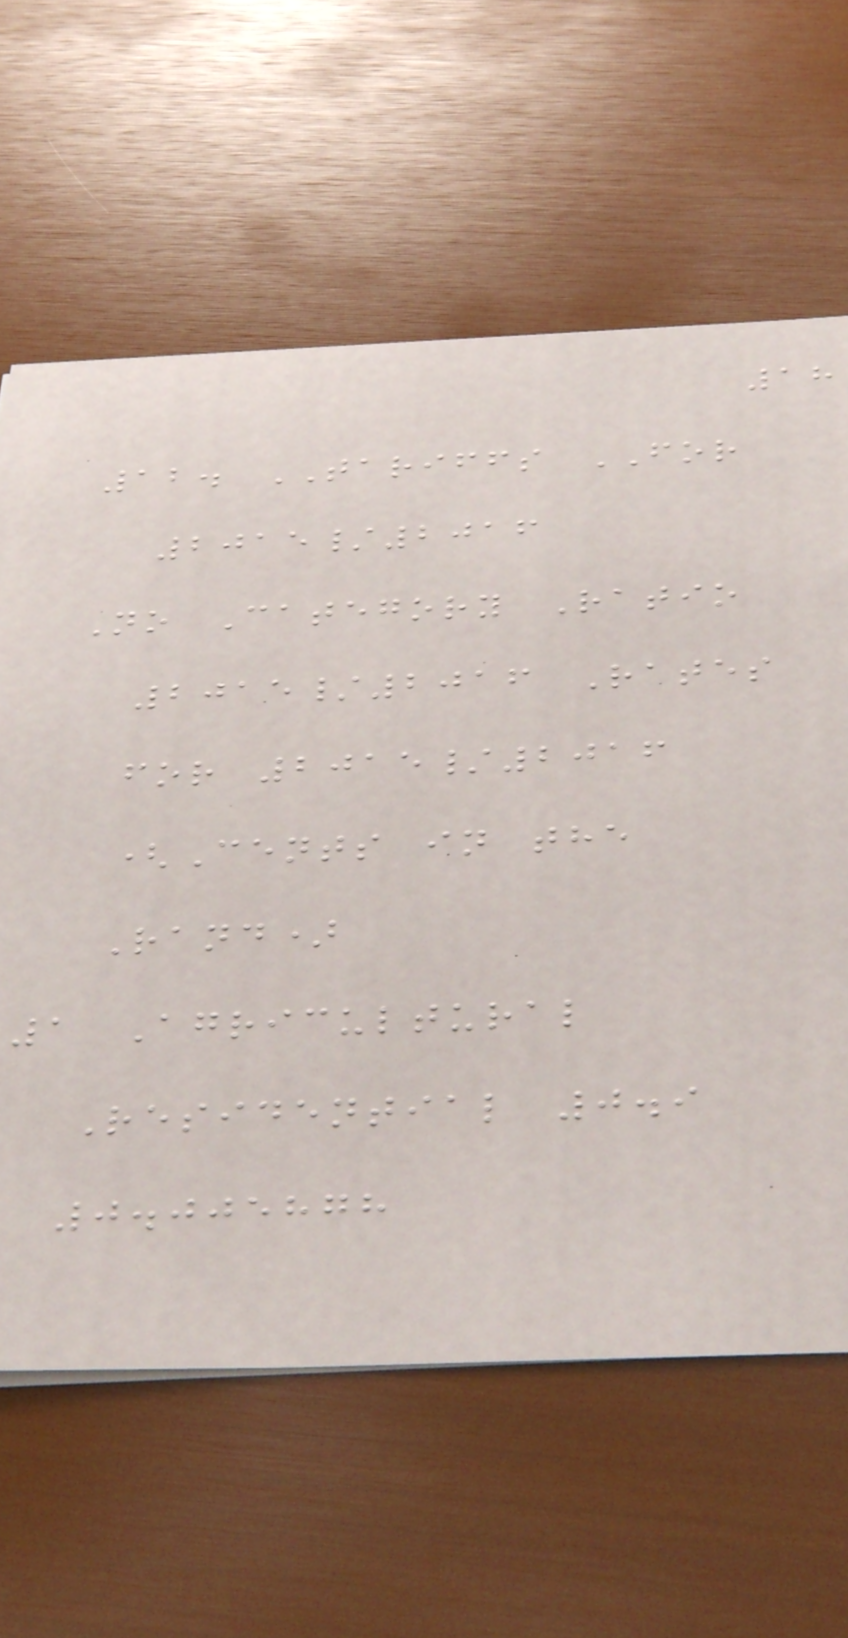18
12. TARIFFS FOR
2015/2016
No Category Ratio
2015/2016 Rates
for 2015/2016
(Cents in the
Rand)
1 Agricultural
Residential 0.9
0.005878
